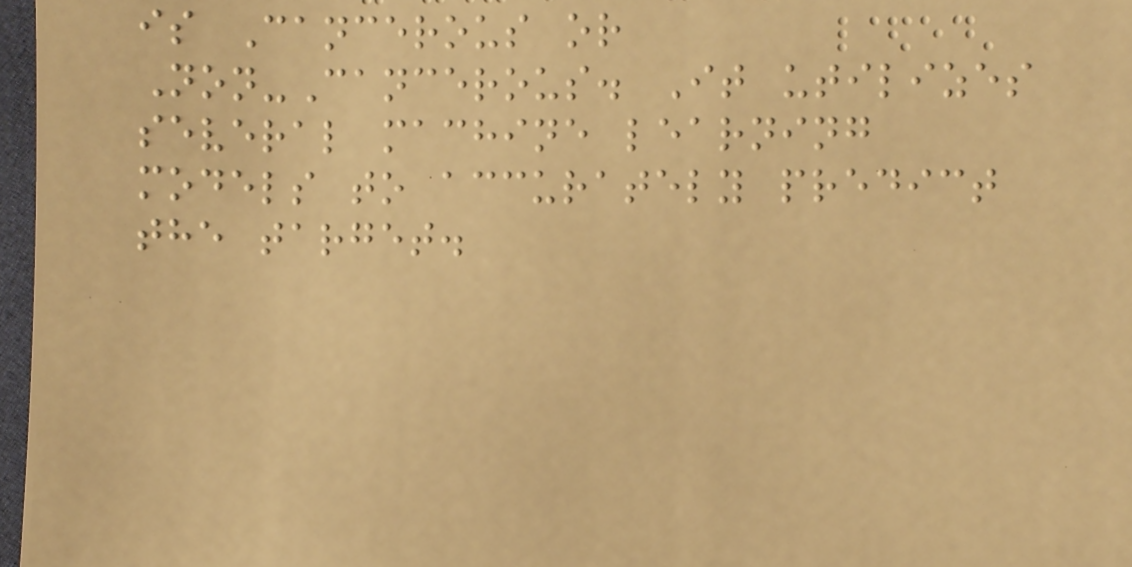is Cancerous or
Non-Cancerous. It utilizes
several machine learning
models to accurately predict
the target.
